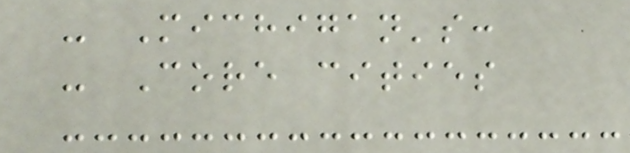- Michigan's:
- Core cities
